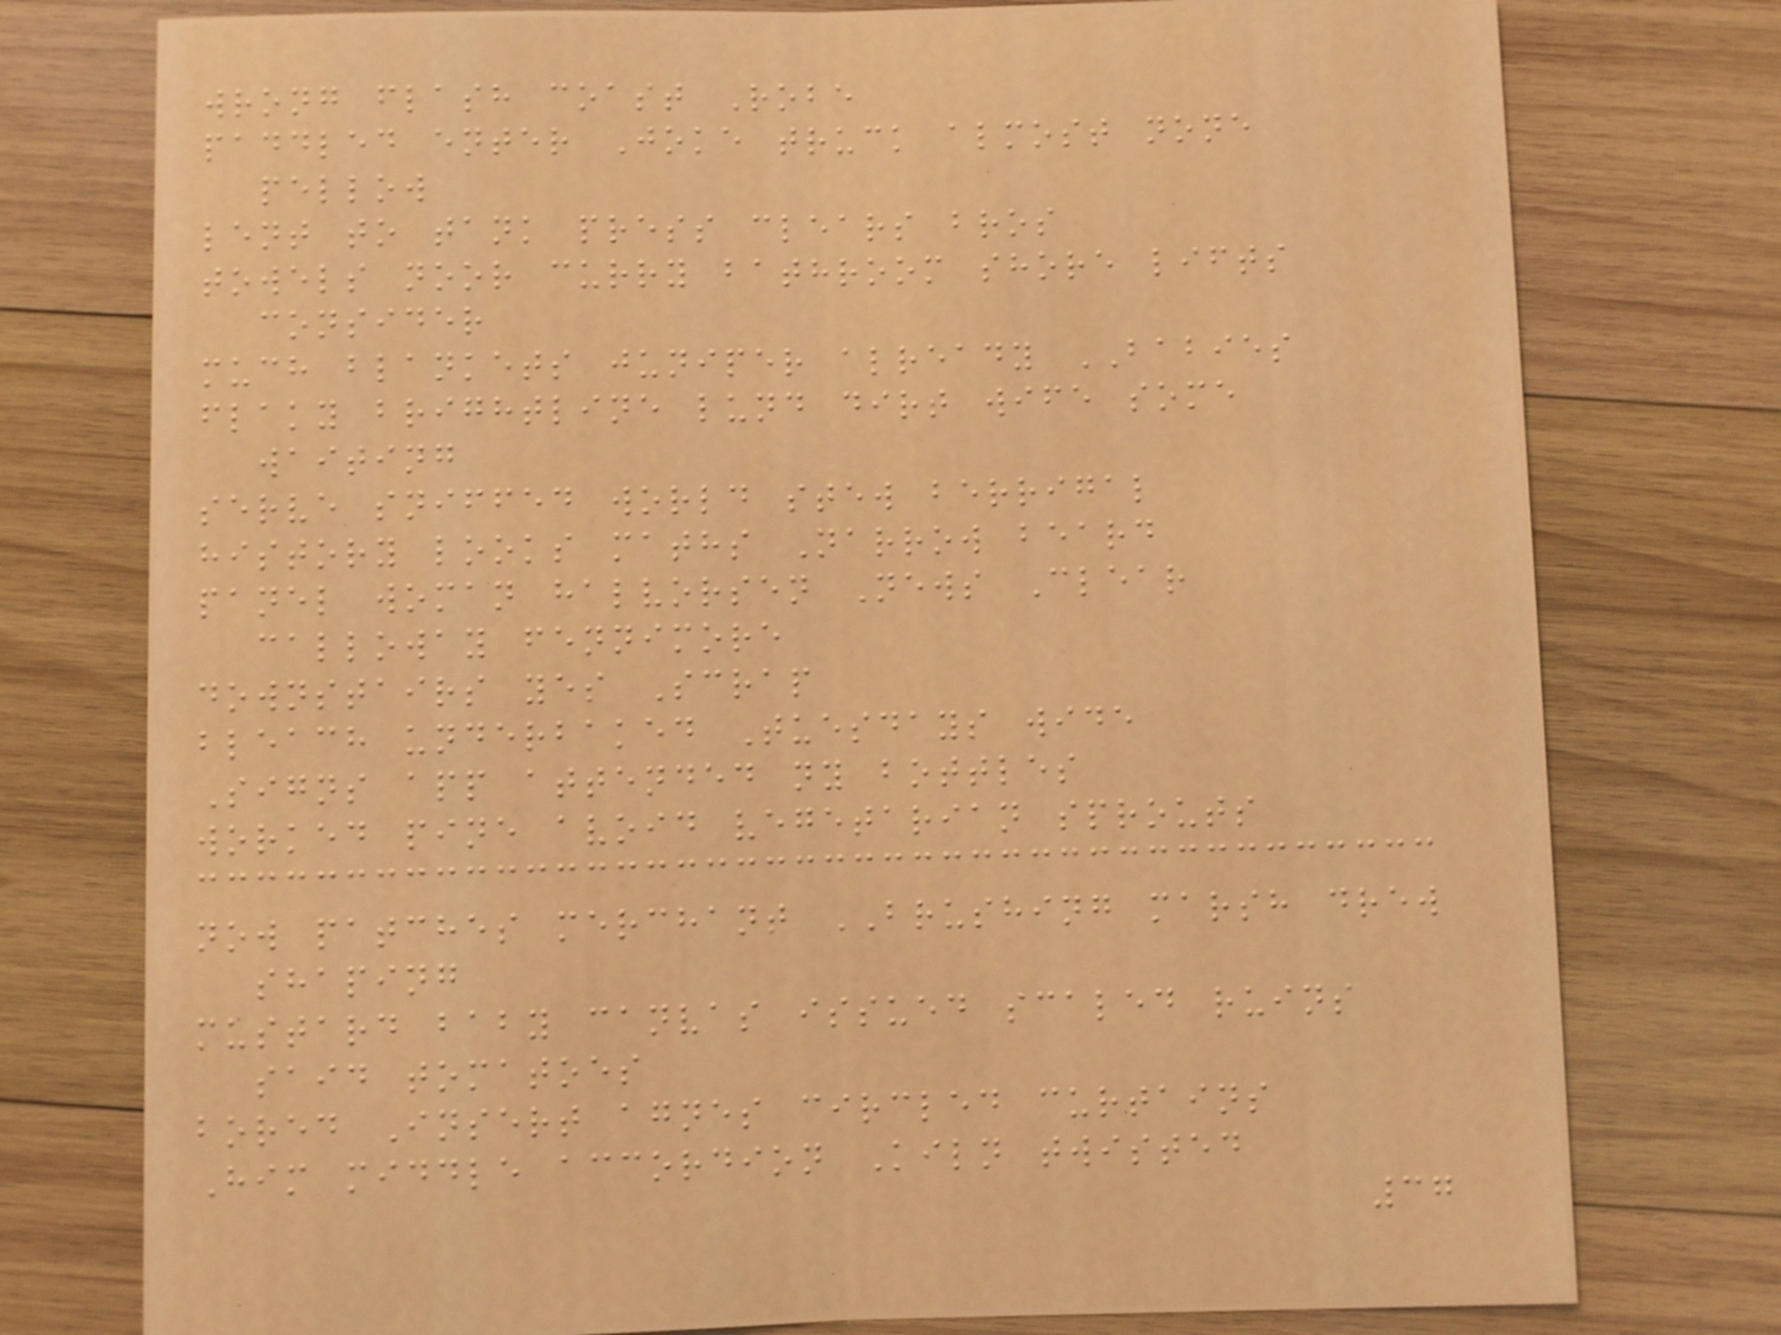wrong flash coast Robe
paddled enter Joke truck almost none
pellow
lent to tank press clears bros
towels noor curry bathroom shore lifts
consider
much blankets juniper already BABIES
flaky brightline lund dirt wife some
waiting
serve sniffed world stew berrigal
history looks maths Narrow beard
panel woman halvorsen News Clear
calloway fennimore
downstairs yes Scrap
bleach underbaked Tuesdays wide
Signs app attended ny bottles
worked pine avoid vegetarian sprouts
now patches merchant BRUSHING marsh drew
shaping
mustard baby canvas issued scaled ruins
said tomatoes
bored Insert agnes circled curtains
Him middle accordion Kiln twisted
37
